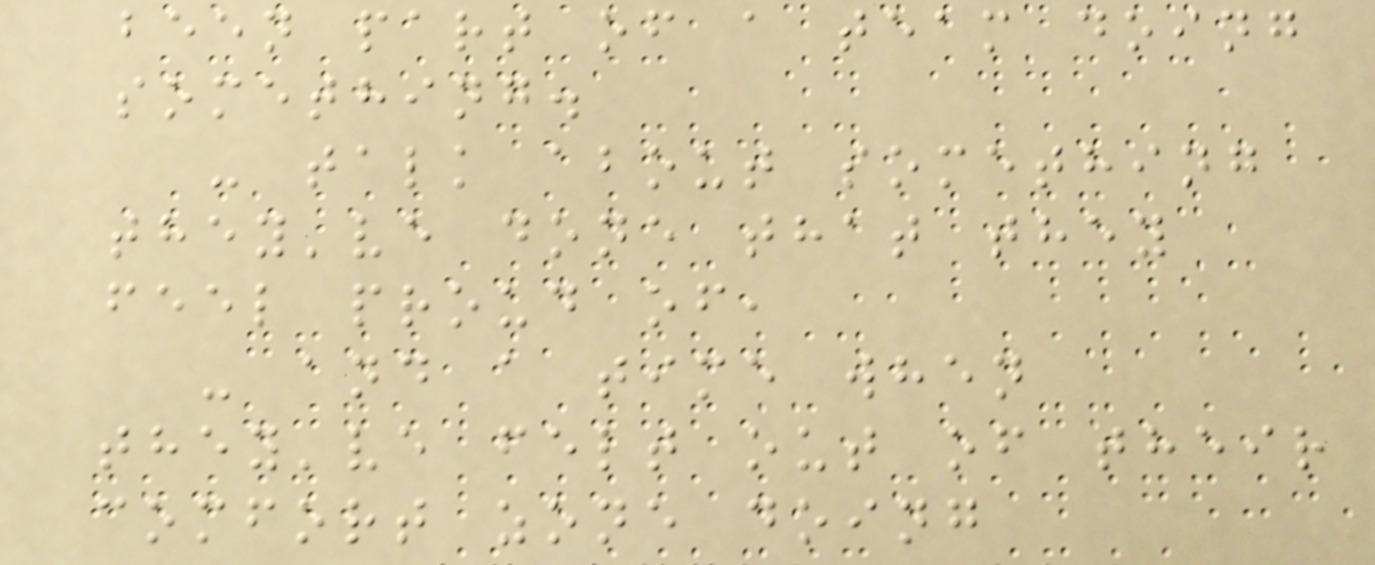been part of a team doing
something.
- talk about something
they've done that they
feel proud of,
- and a time when
they've felt out of their
comfort zone doing
